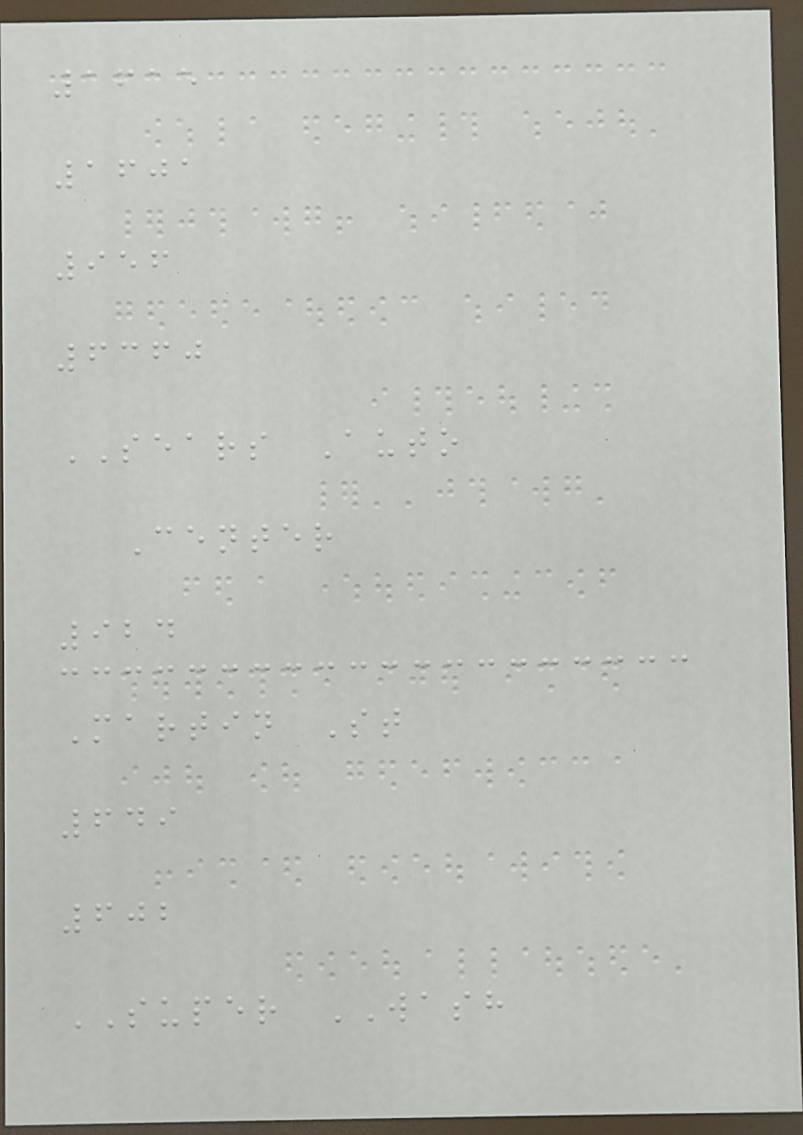1615
1601
956
6360
SEARS Auto
Center
924
Martin St
649
602
SUPER WASH
